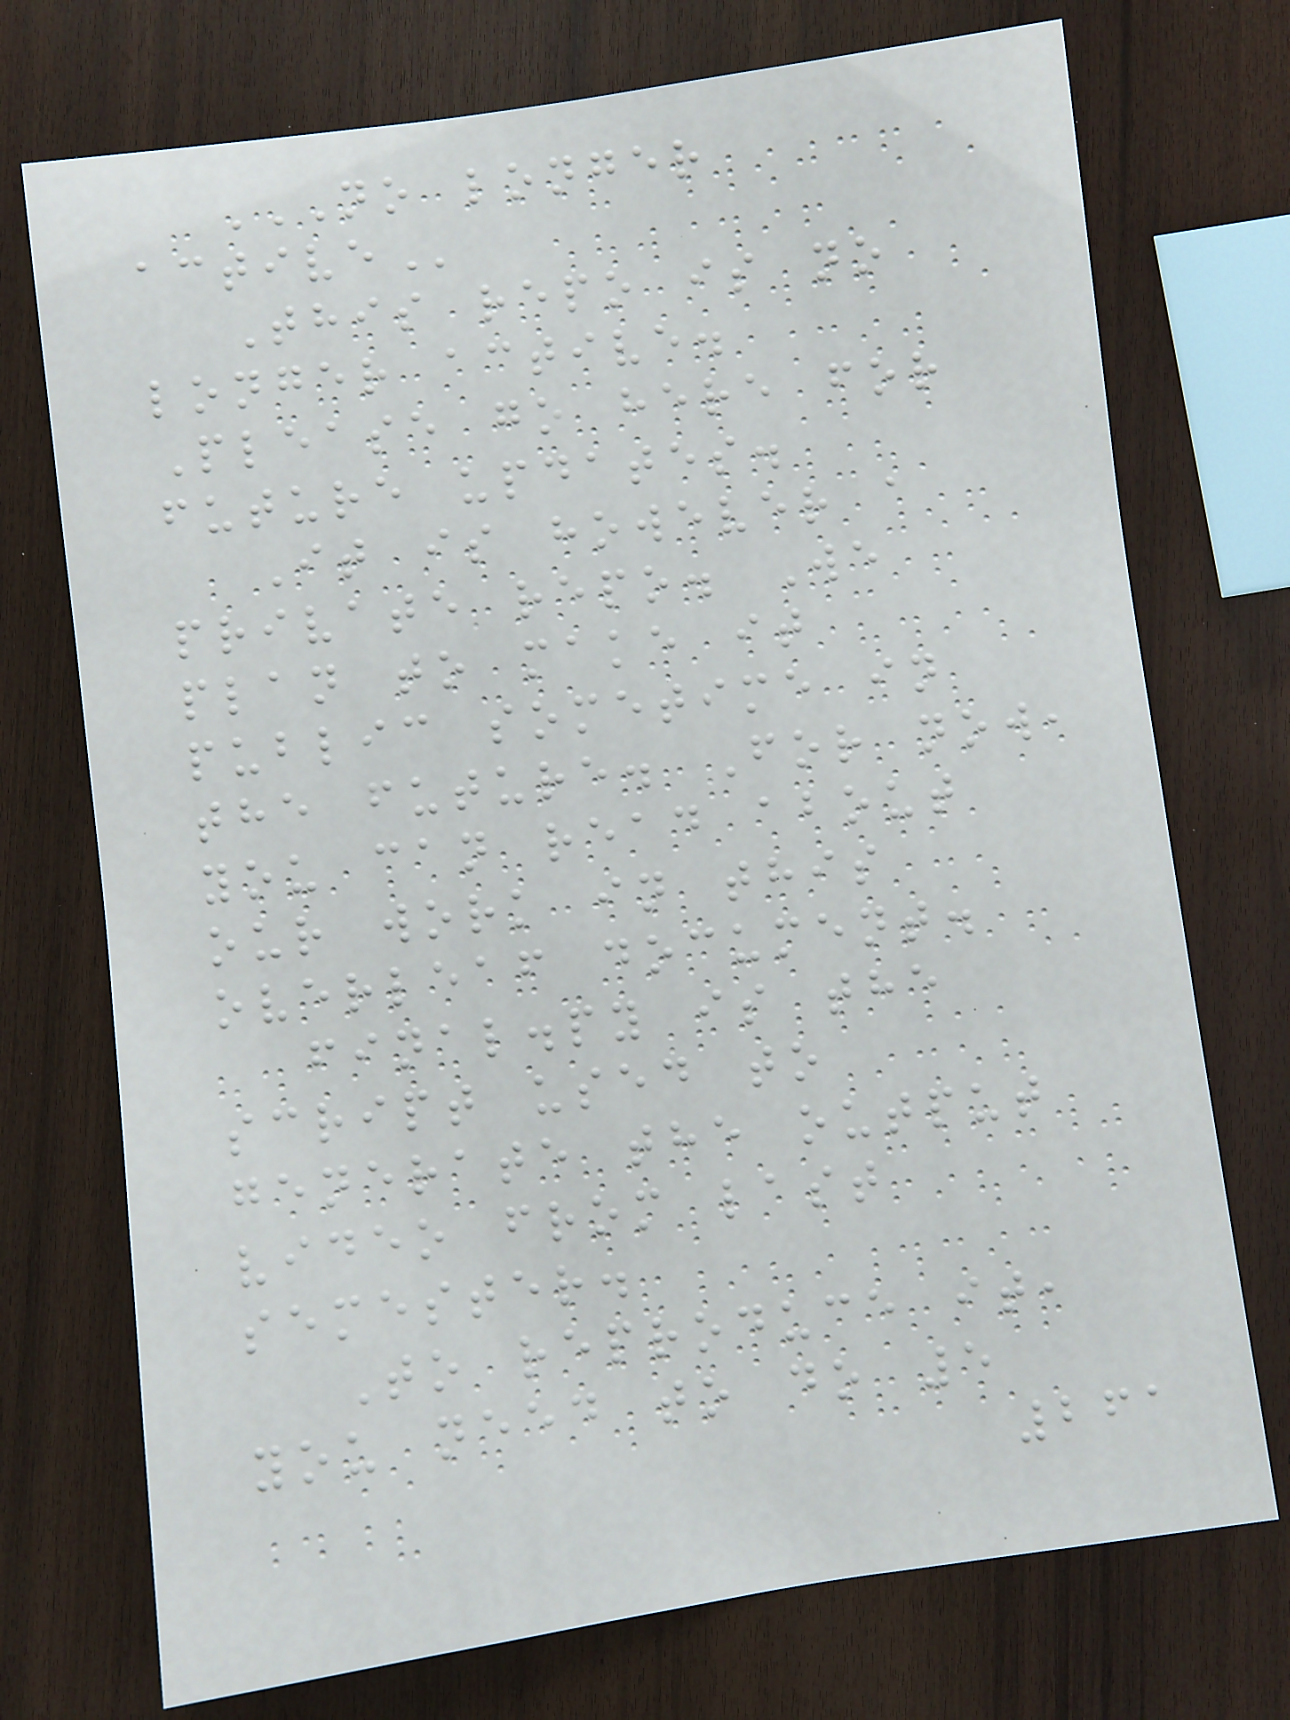NO LONGER
ACTIVE
This repo is no
longer active.
Please go here for
future updates.
It is however a
private repo. We
plan to make it
public sometime in
the future. For now,
you can read about
our work in this
overleaf document.
final.py is the
script used to
generate the output
video from last
semester.
To reproduce it,
you need to do 5
261
